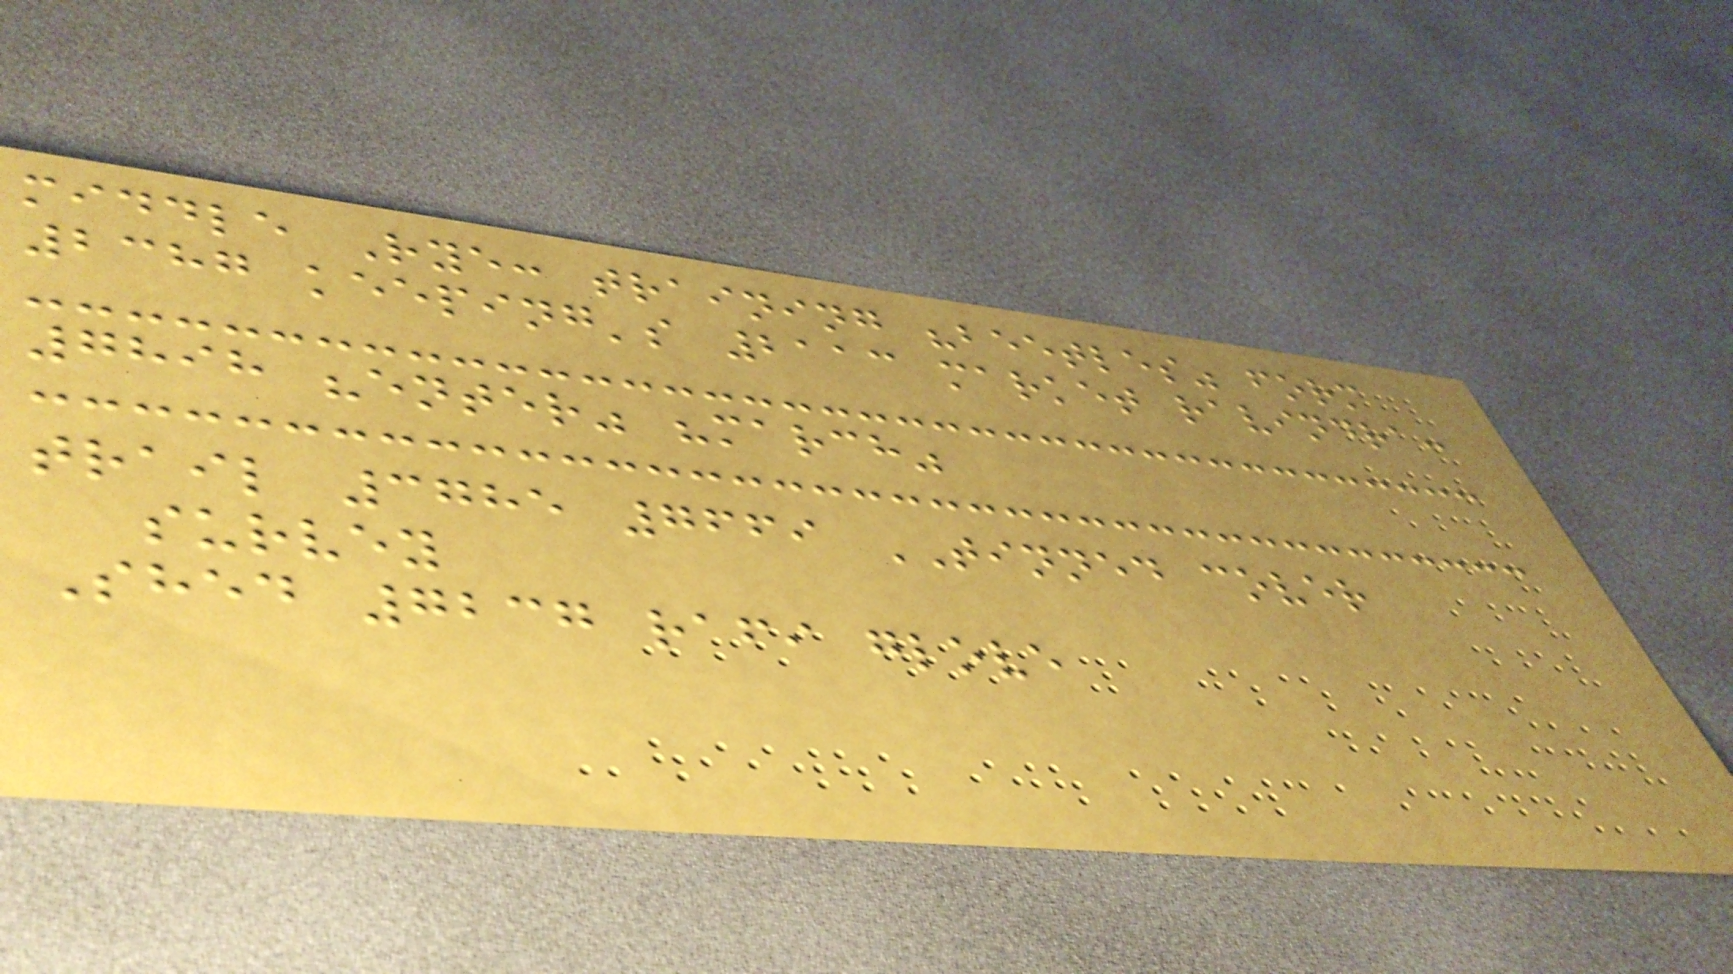middle Rye: training "beetles" form
2387 keeping's 2113 market ravindra:
7898 "enter" "march"
trail 3785 7669 TINNED cover
survey
Shed 7237 rafi glove
